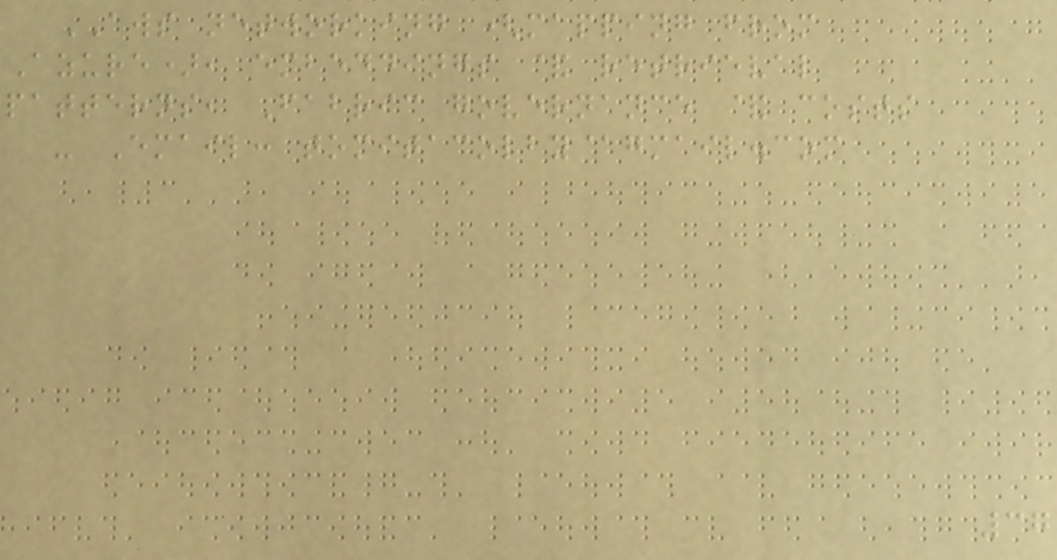AWS networking (mapping from
Azure), embeddings & retrieval
patterns, Fabric governance & costs
- Email: tomitacolby@gmail.com
37
